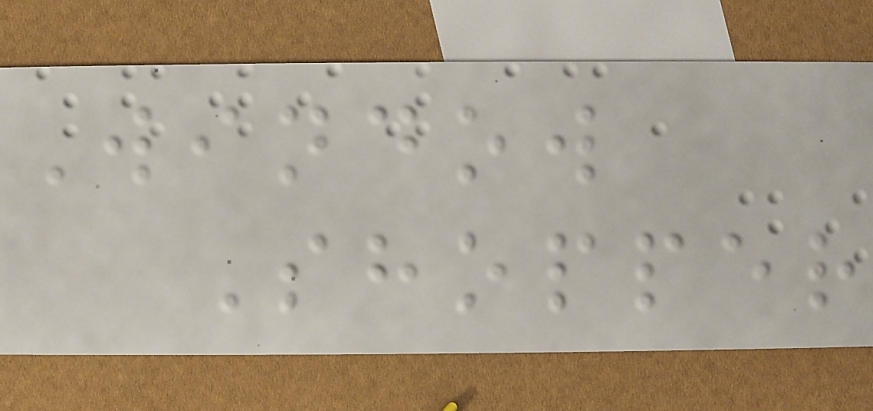Window
Shopper
